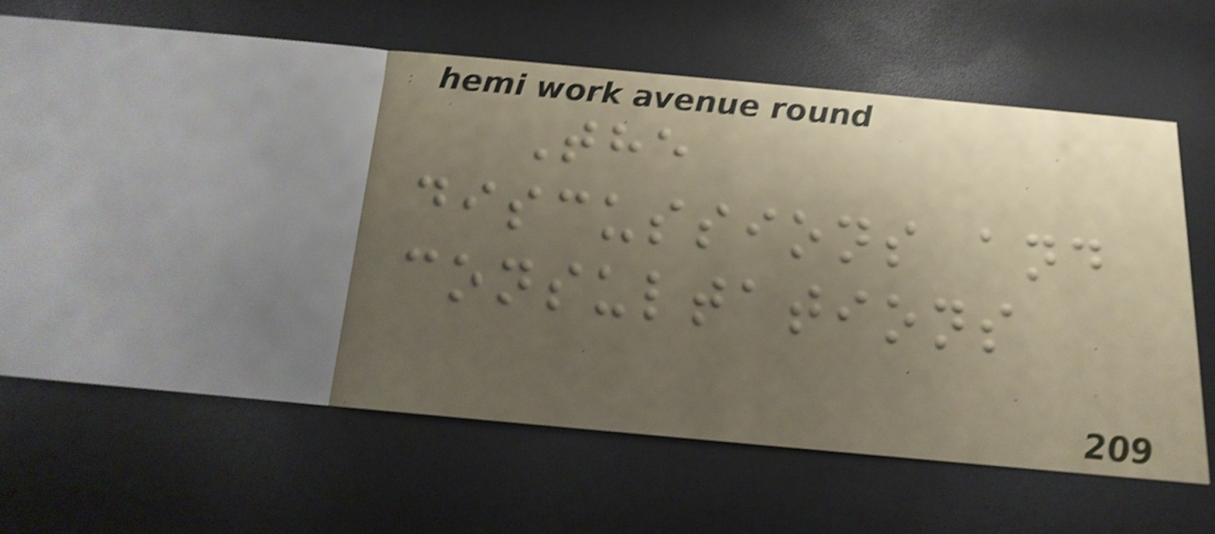The
discussions and
consultations
